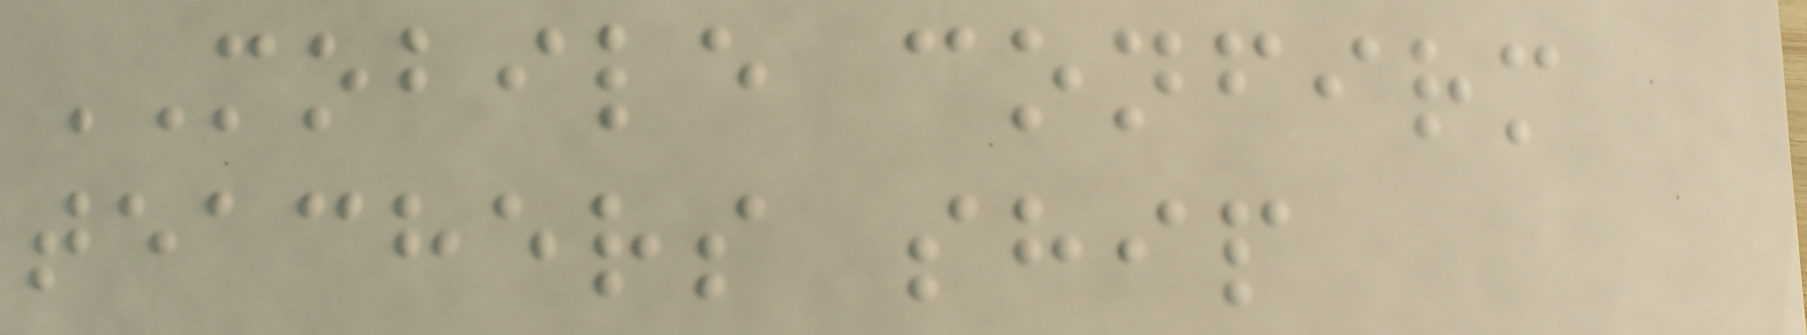MOBILE confirm
teachers ship
